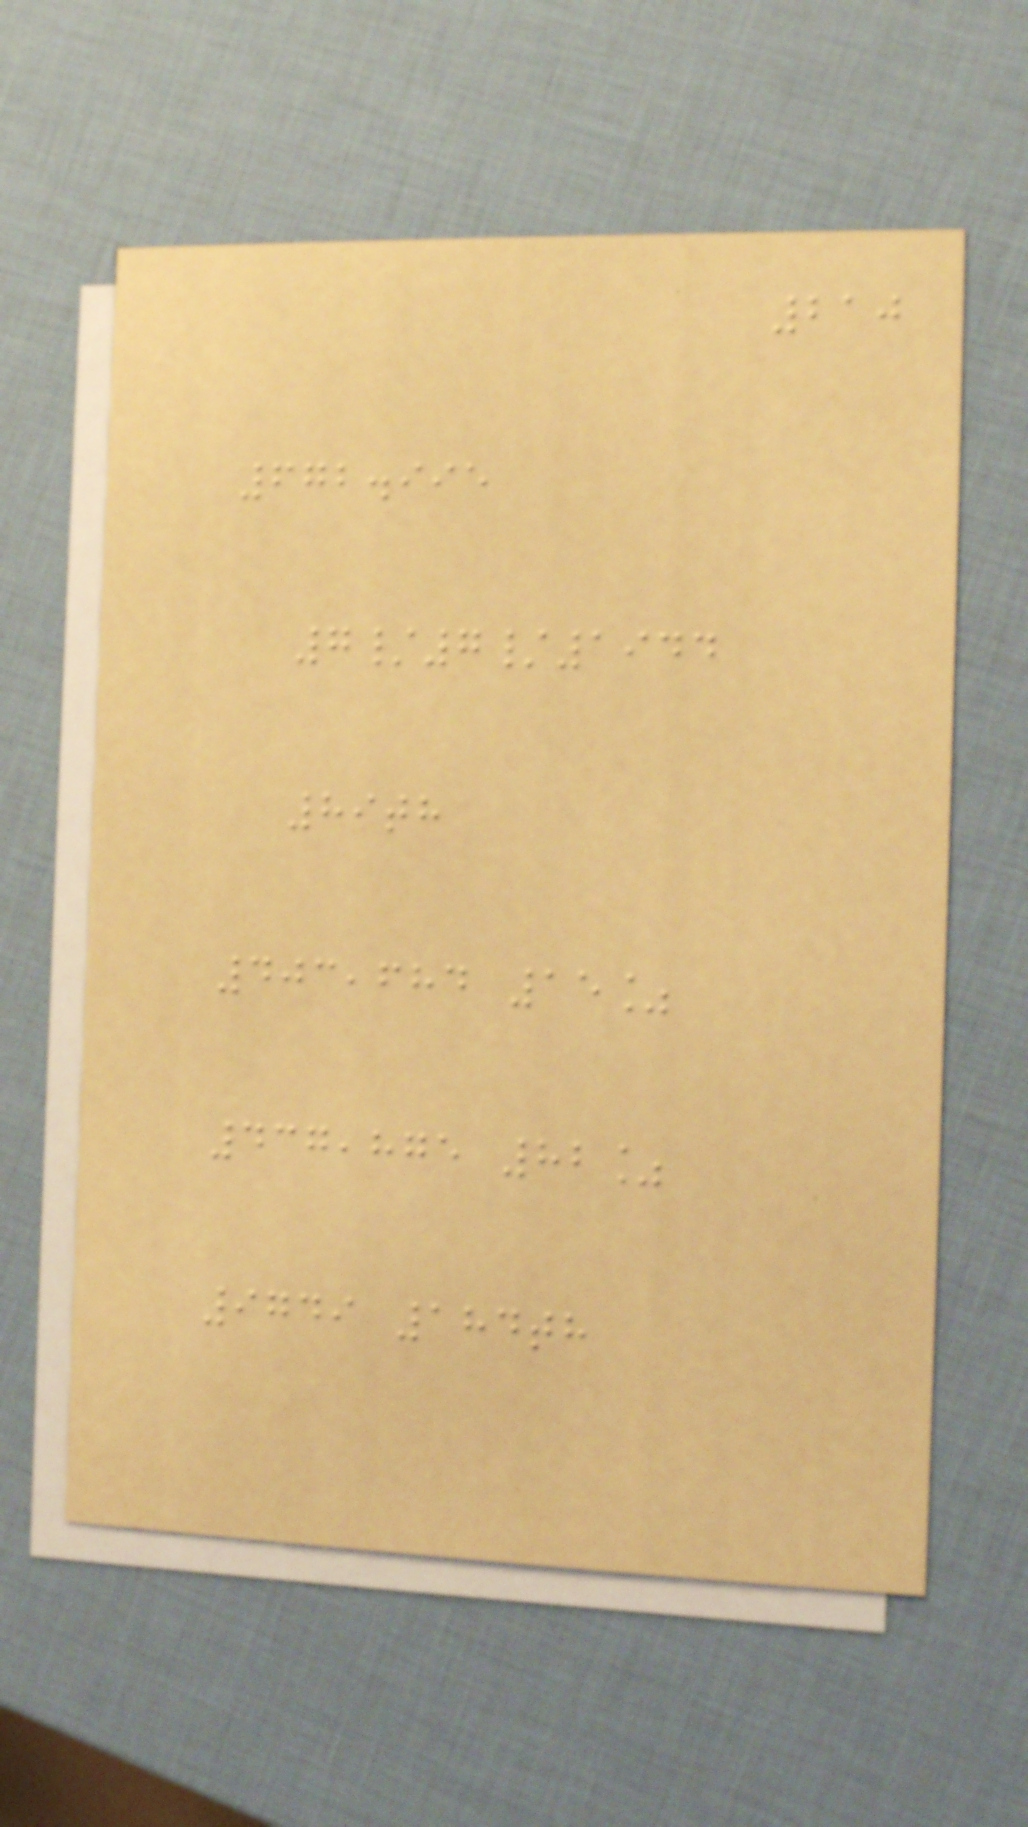210
672.995
7/7/1944
89th
403,684 15%
437,875 82%
9749 184th
